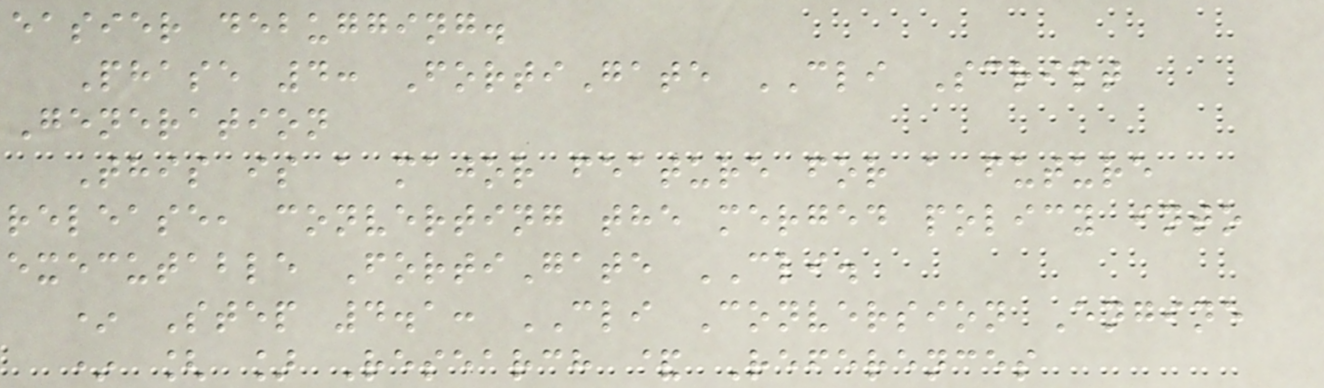easier debugging.
Phase 4: FortiGate CLI Script
Generation
This is a major feature for a future
release, converting the merged policy into
executable FortiGate CLI.
* Step 4.1: CLI Conversion Engine
* [ ] Research & References
